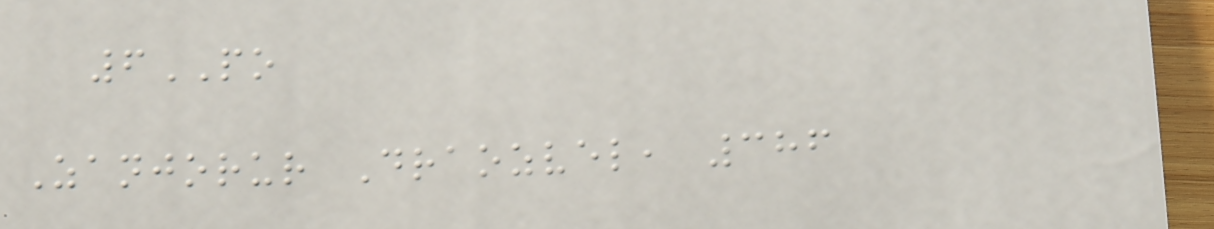6PO
Zanjorur Draozvel, 386
